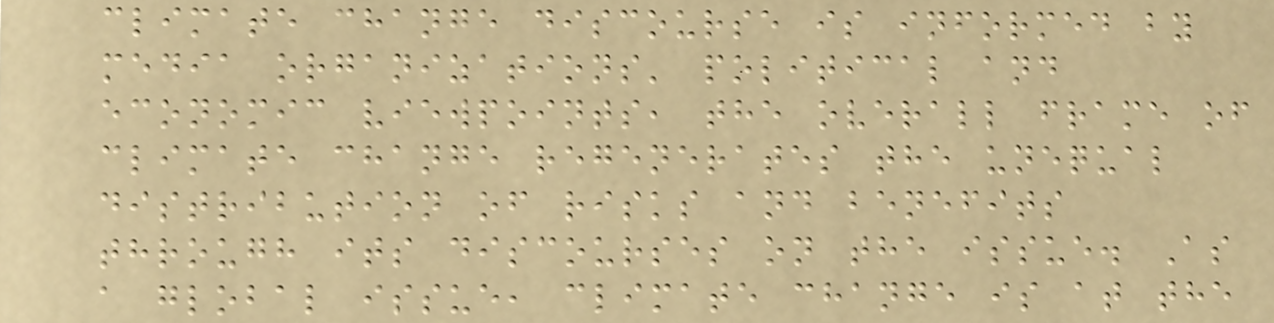climate change discourse is informed by
media organizations' political and
economic viewpoints, the overall frame of
climate change regenerates the unequal
distribution of risks and benefits
through its discourses on the issue. As
a global issue, climate change is at the
